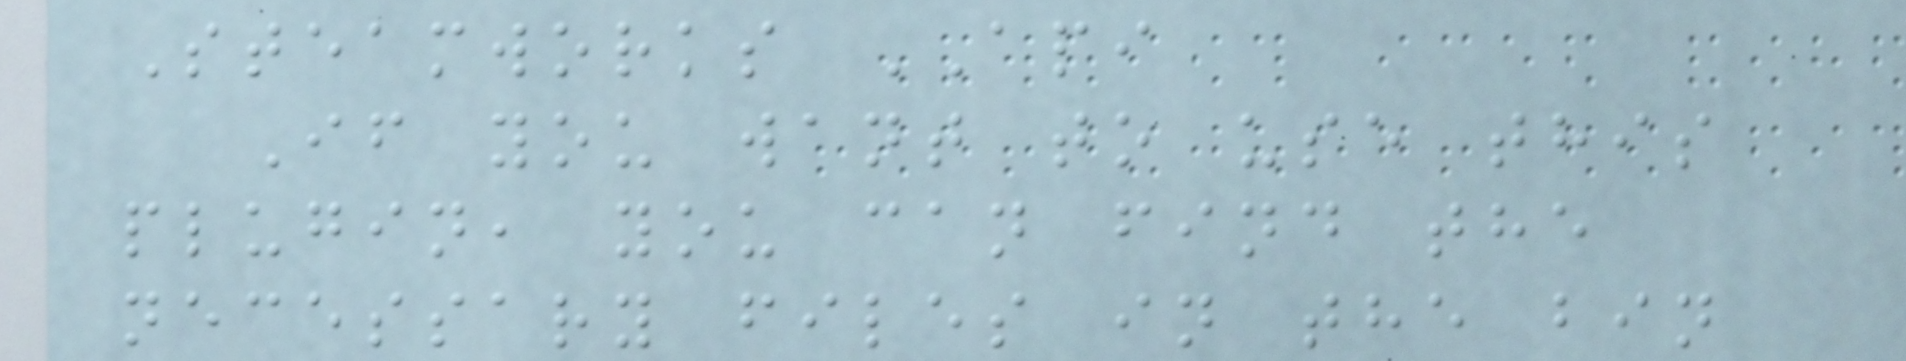Steamworks API
If you want to use this
plugin, you can find the
necessary files in the bin
